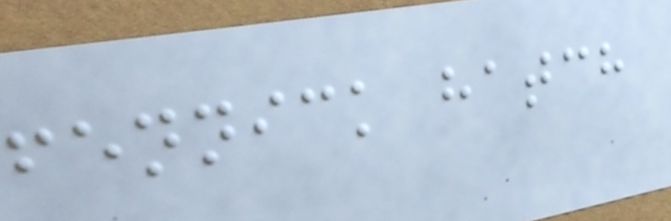fennick hatch
